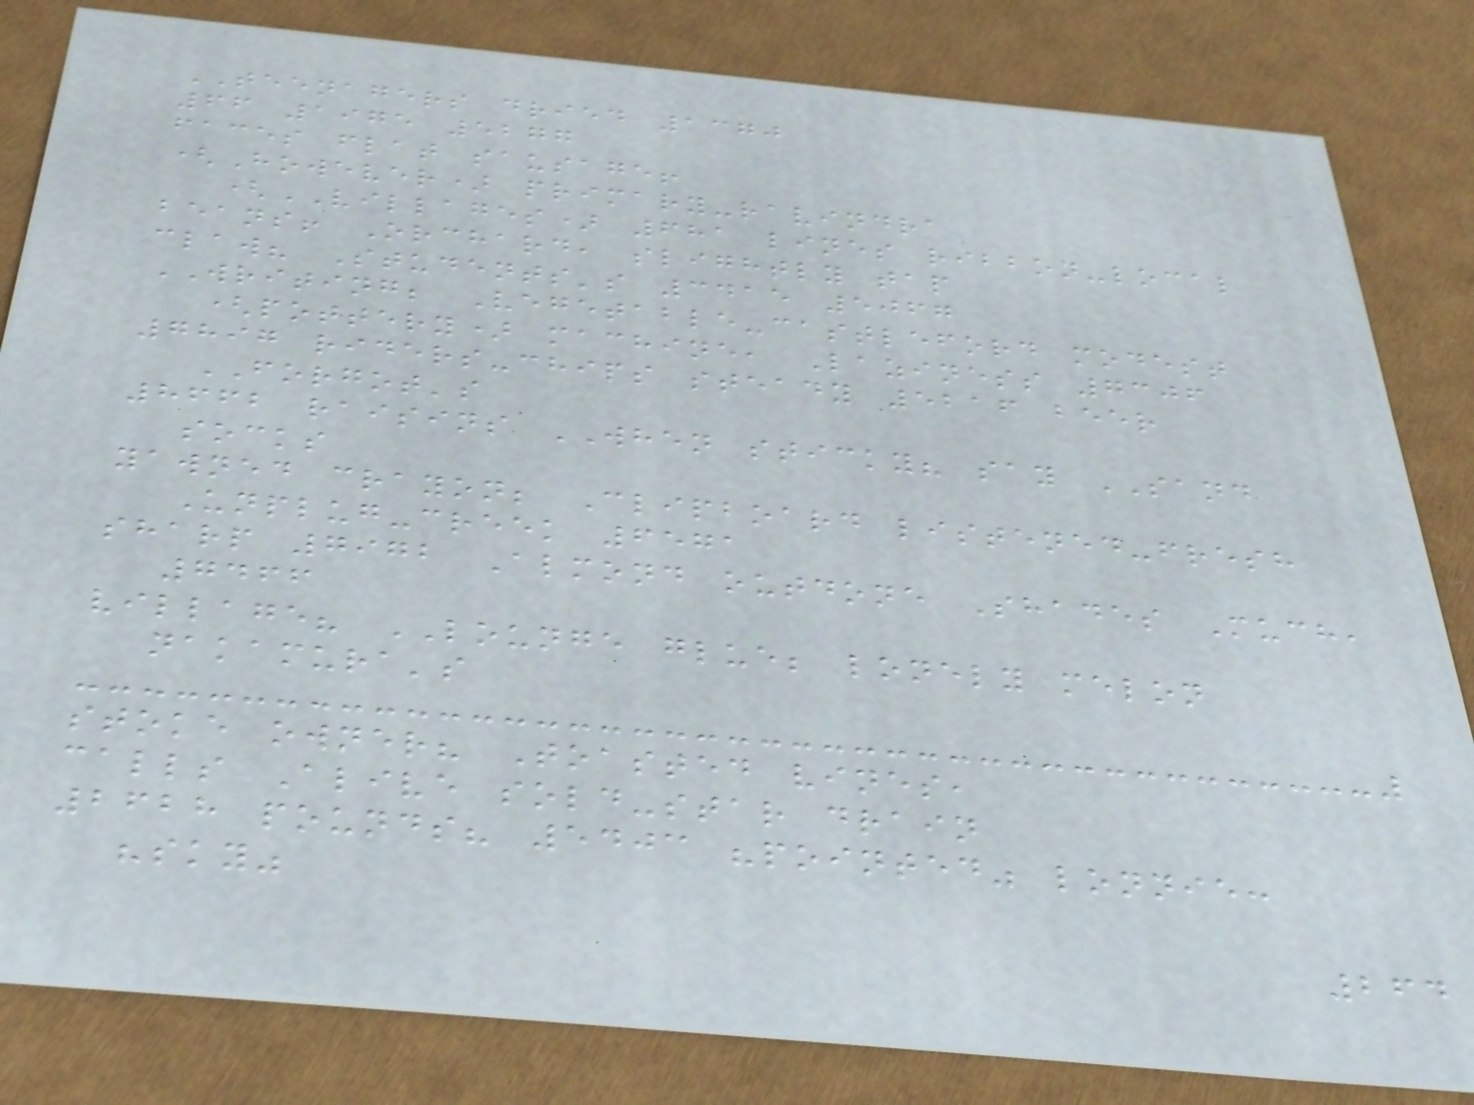TEENAGERS dried 1370
66 1975 5277
faces flat sausage!
(However) primary-ravindra
(VILLAGES) 681 lines ribbon-local
beans! Orchard, slightly tap
claw? Students's 3415 5067
WRITING; Vegetable-castleford modest
(pottery) machine, Laziness 7306
7897 riders-chips steady 5216 beer
FORGOT's
8662 raisins WHEN sticky? say SAND
socks
yawned crayon; Clipboard listened-fresh
Unplug-creek 6571
sharp 7972 Almond outdone Shades Much,
7466
village? LOUNGE glue; lonely melon
nakamura's
stoke owner? Toasted vines,
calls Alive sold-star drain
2628 pounds? 5403 "pointed" lonnie:
"sky"
264
